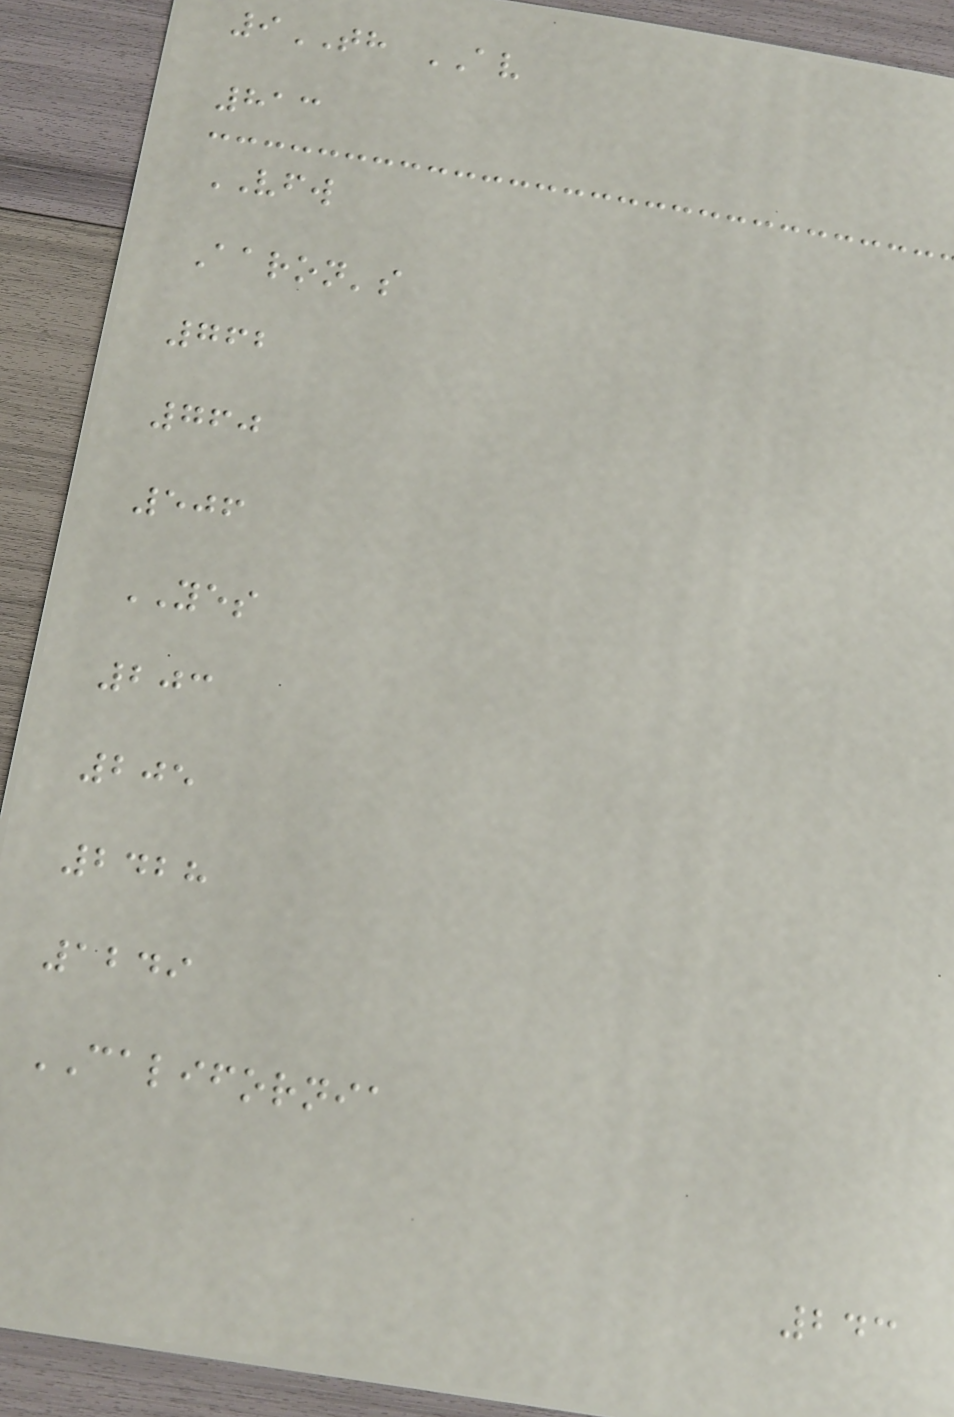9TH AV
813
VFW
Aaron's
762
760
506
YES
203
205
2428
1249
CALIFORNIA
243
